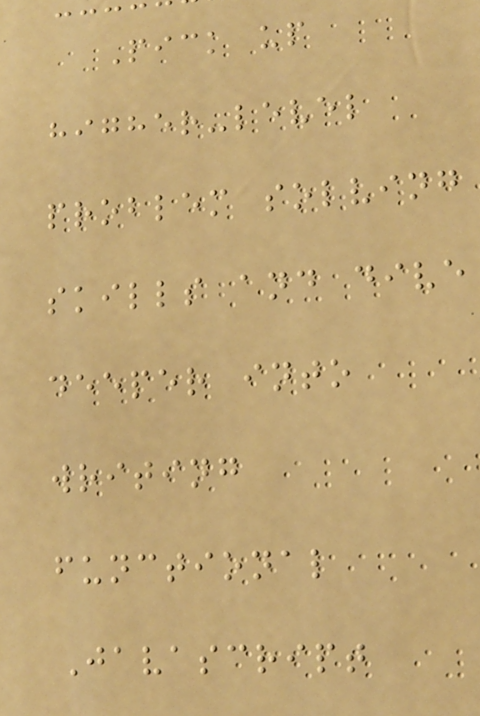Pick up
higher-level
problem solving
skills and dive
deeper into
writing
functional
Javascript
